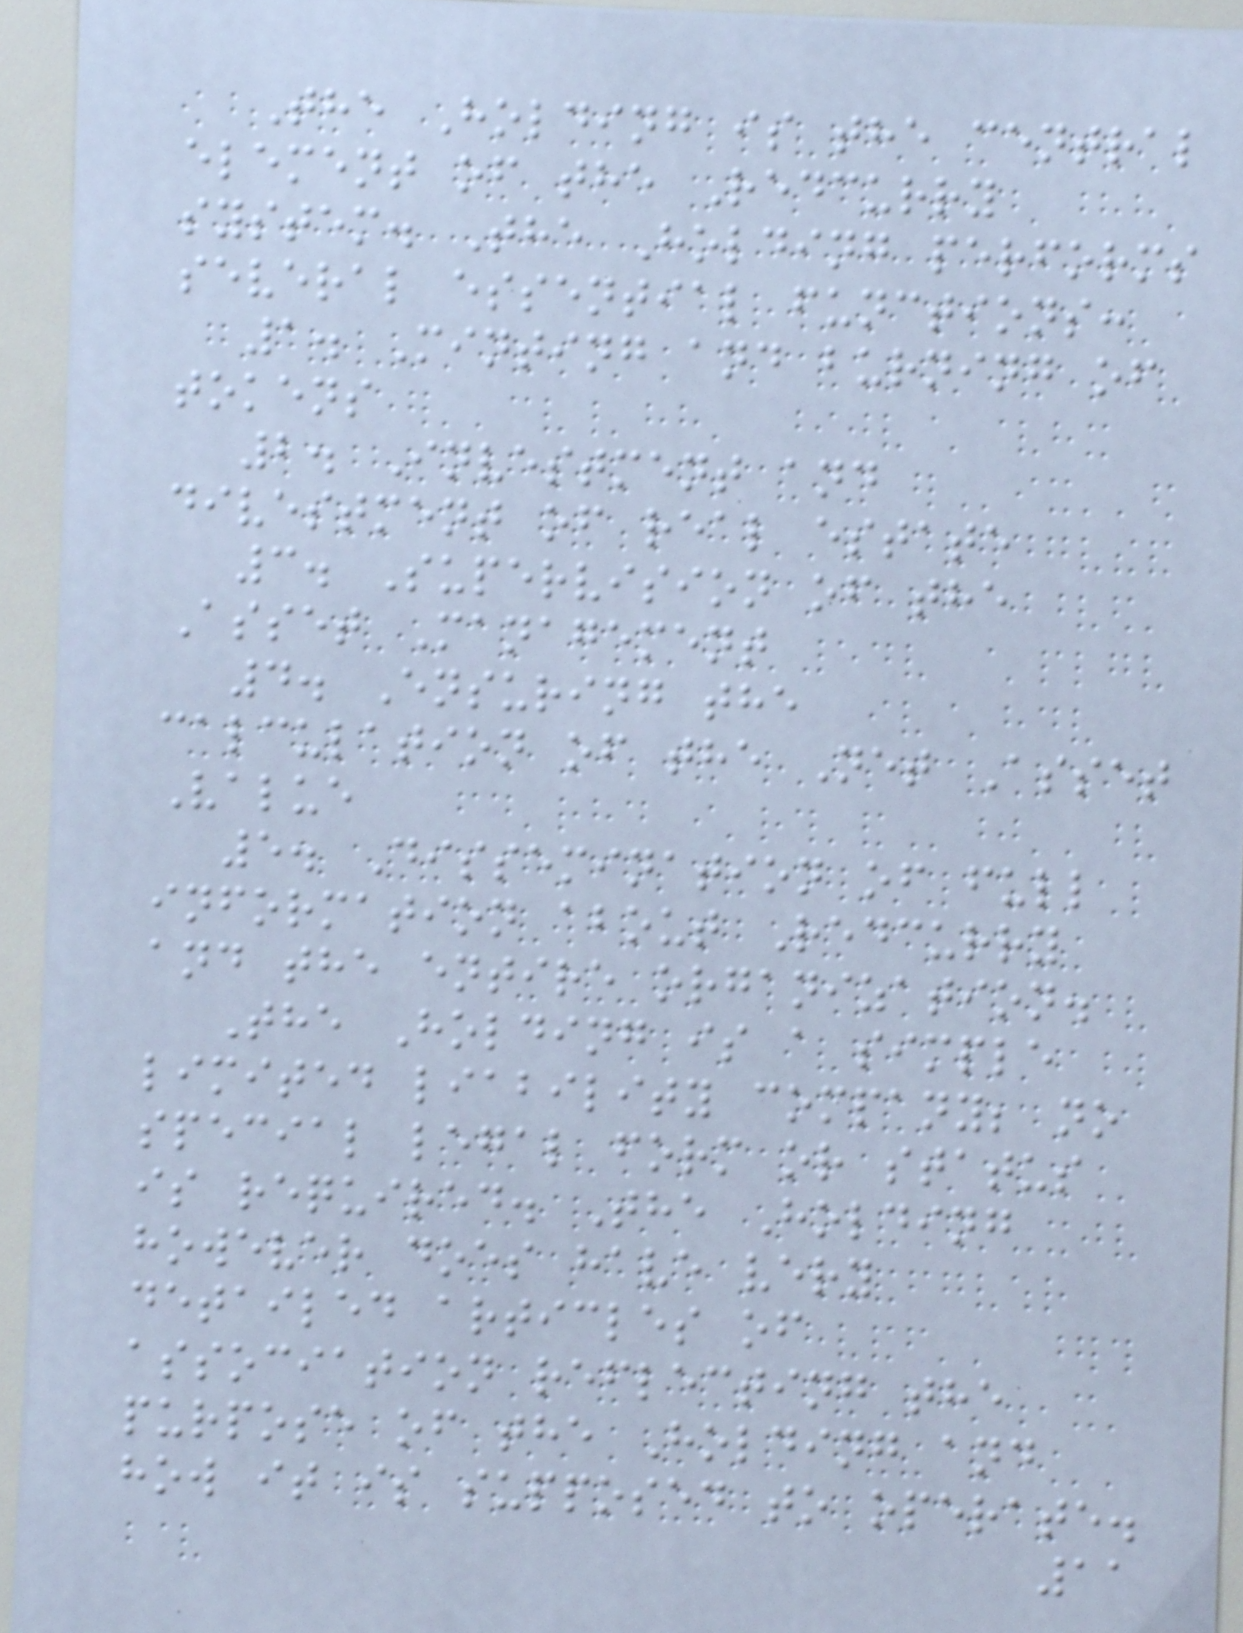The Holding is the central
element of the Redcurry
system. The Holding performs
several essential functions:
1. Minting and burning of
tokens
2. Investment and
divestment of real estate
3. Supervision of the
Asset Management
4. Ensuring the
calculation of the Net Asset
Value
5. Dissemination of full
information about Redcurry
and the entire organization.
The Holding is a simple
limited liability company; no
special legal form or status
is required. The Holding
however does have very
detailed articles of
association reflecting the
purpose of the Holding and
how it is supposed to operate.
11
